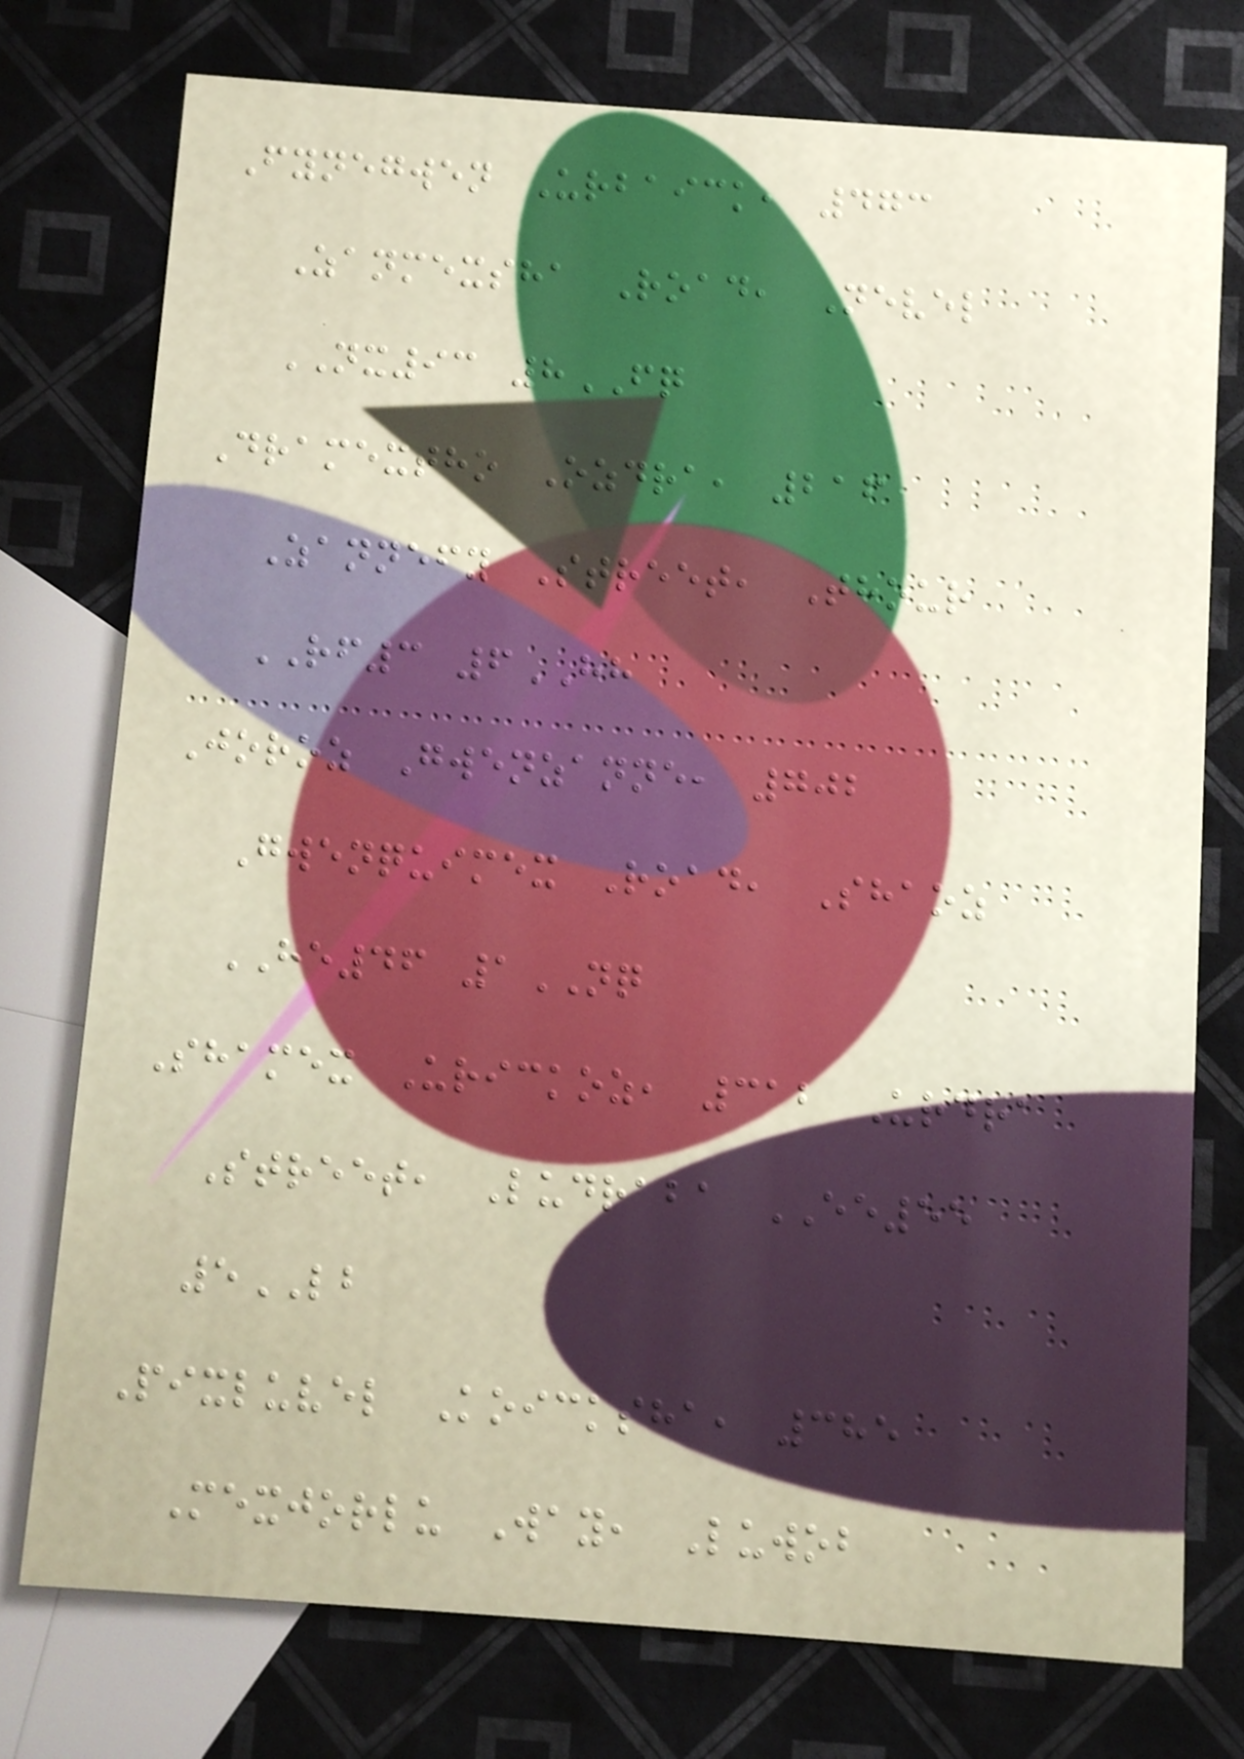Fynegwen Urbaick, 473
Zanmexsha Road, Nevel
NX93 8FQ
Dramextho Ozdra, 216
Zannefy Street, Thour
RF3 6HH
Joroz Gwenzanne, 702
Gwenquimex Road, Shaoz
HE46 1NQ
Shamex Urickoz, 312 Urdra
Street, Ludraba EE55
5LB
Pixluvel Koicksha, 385
Mexjorlu Way, Luwob
